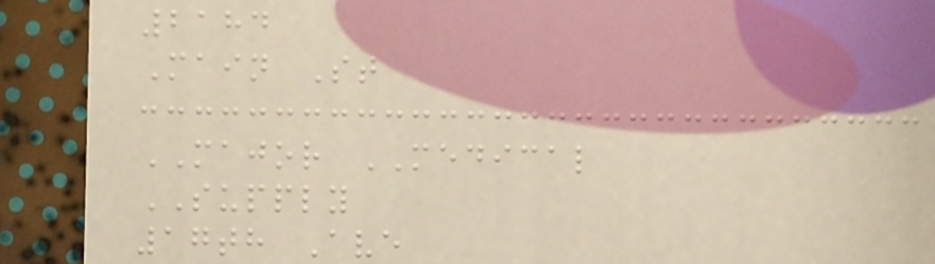2184
Main St
MAJOR MEDICAL
SUPPLY
17th Ave
